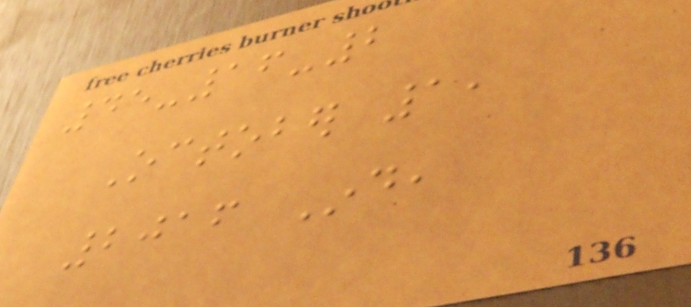45-16-2
October 1,
2016 Ind,
